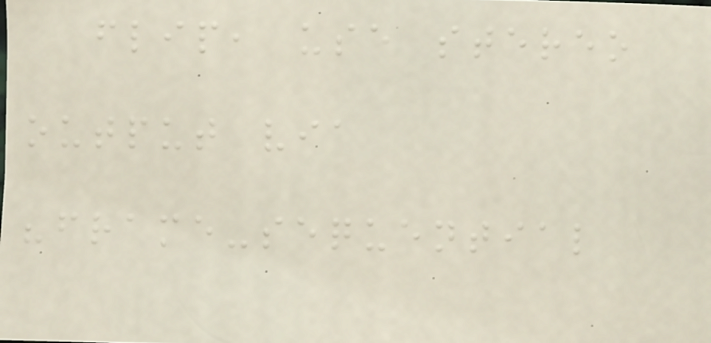flip, use stereo
output via
"frame-sequential
